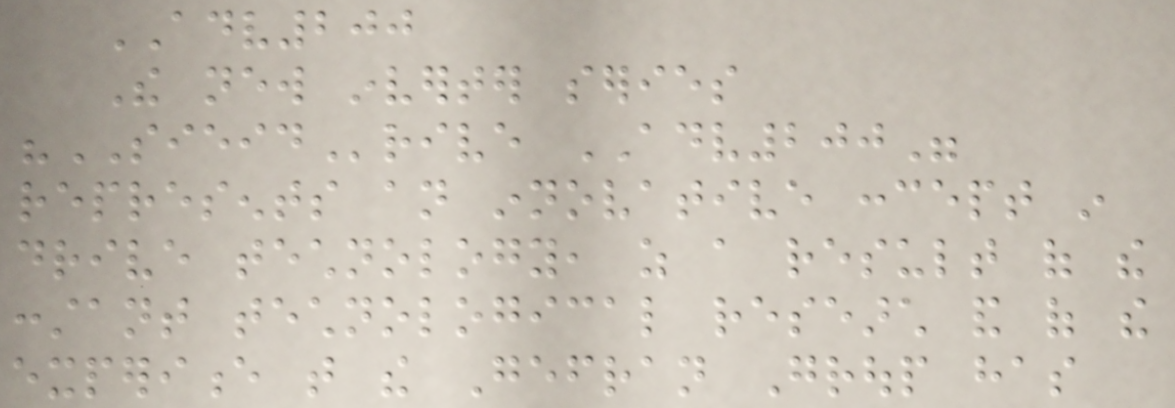ADV200
The new inverter series
"SIEIDrive ADV200"
represents an innovative concept in
drive technology, as a result of the
constant technological research and of the
experience that the Gefran Group has
